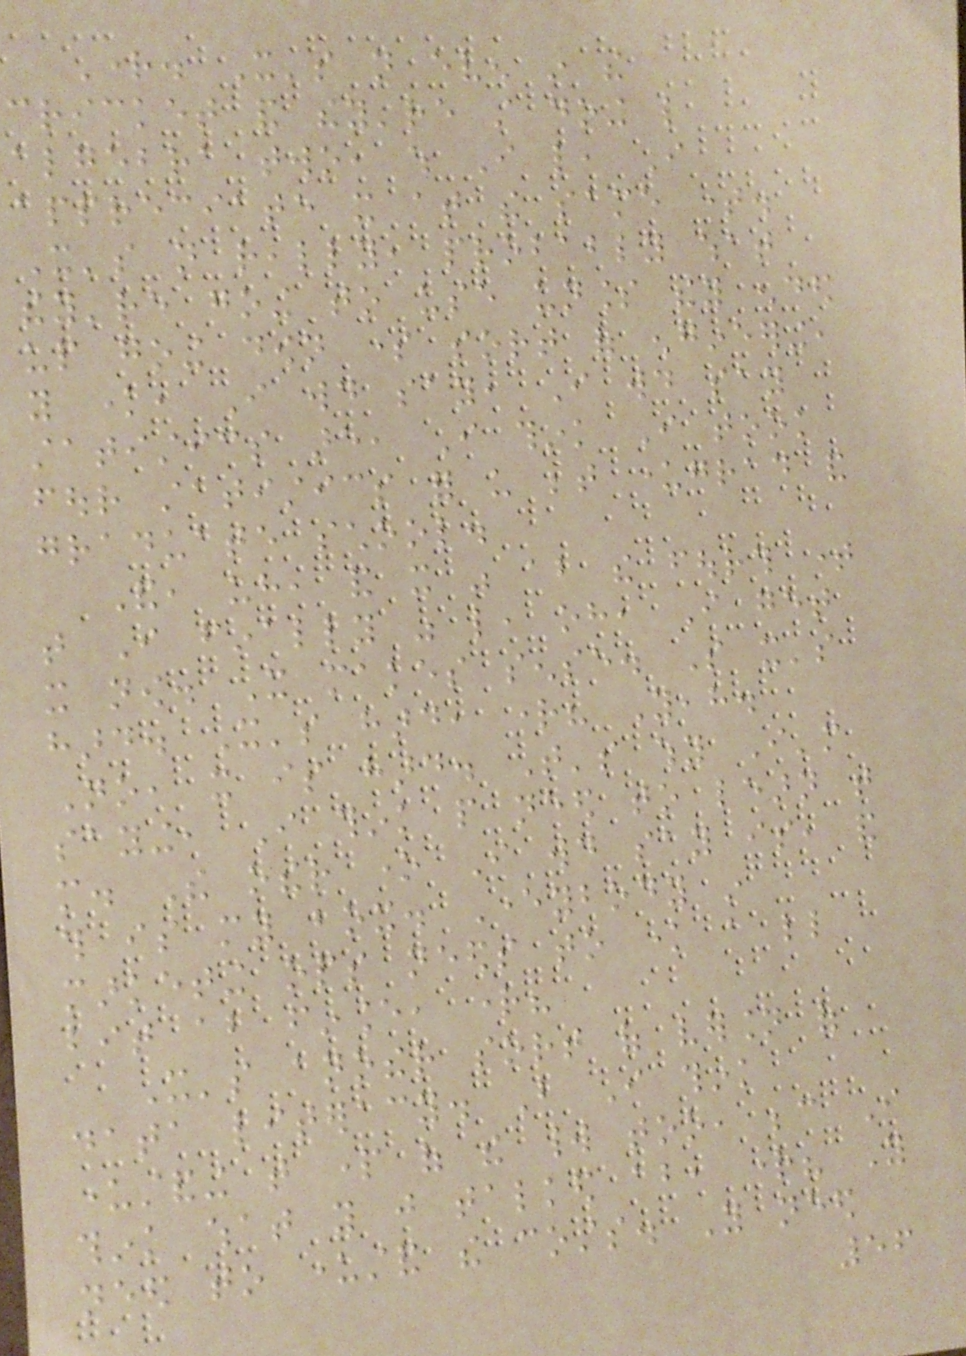Right. It's not even in the
cricket and they're still doing like
algebra two, which I like, I
appreciate it at the same time.
It's not really, probably what
they're going to use unless they ended
up going down some sort of engineering,
you know, I would say, I would say
statistics are, I think I took
four statistics for us between undergrad and
graduate school.
And, uh, and it was about the fourth time
that I finally was like, oh, I get
it now. It makes sense. So it's
hard. It's hard, right? Yeah.
No, it is hard. That's why I'm
saying, I think people need to learn that
more. The other one I would say is, and
this is my box. Everybody in
marketing ops needs to know a little
bit about finance, right?
It's another sort of version of
data literacy. But I think
understanding that part of the world too, because I
think what you just talked about, right? You
need to understand the costs. You need
56
